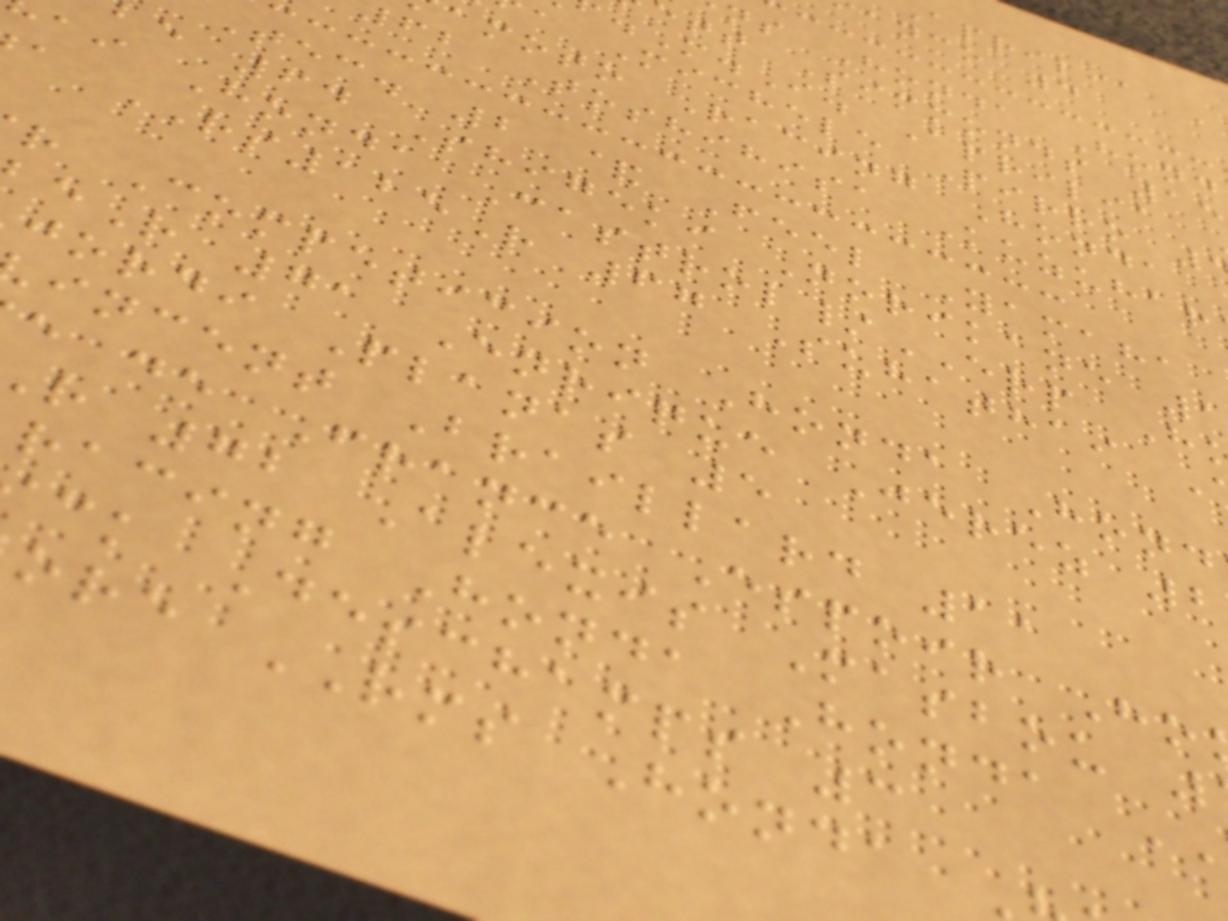ns Honda Hond
tt Simmonds 15
.M.I. Aprilia
a Michele Pirro
amoto Racing Honda
fb Toshihisa Kuzuhar
Tec. 2 & Feel Yamaha
e 64 Shigeki Norikane
ai Honda Castrol/ERP H
a RS125R 67 Suhathai
r Competicion Honda Hond
R 71 Enrique Jerez 2
jordi Planas 5
incent Braillard 11
e de France Espoir Ho
r 72 Alexis Masbou
racing Honda Honda
ck Deschamps 3
ore RMS Honda
